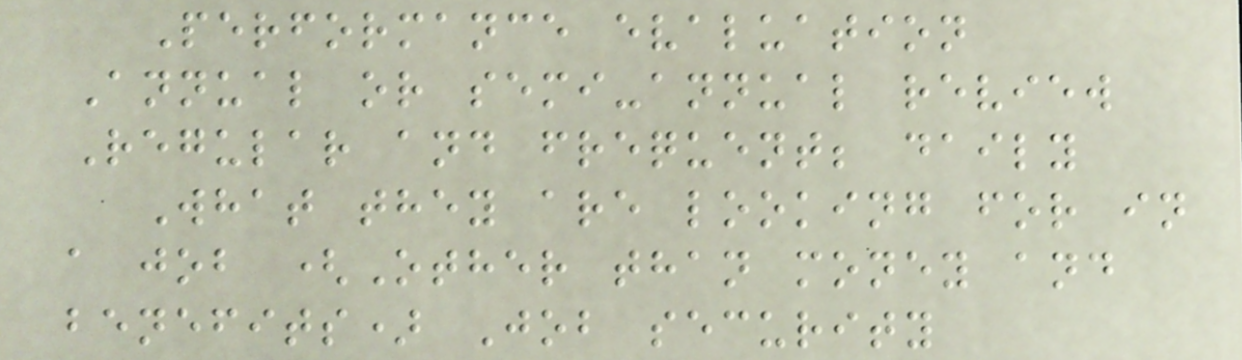Performance evaluation
Annual or semi-annual review
Regular and frequent; daily
What they are looking for in
a job (Other than money and
benefits) Job security
